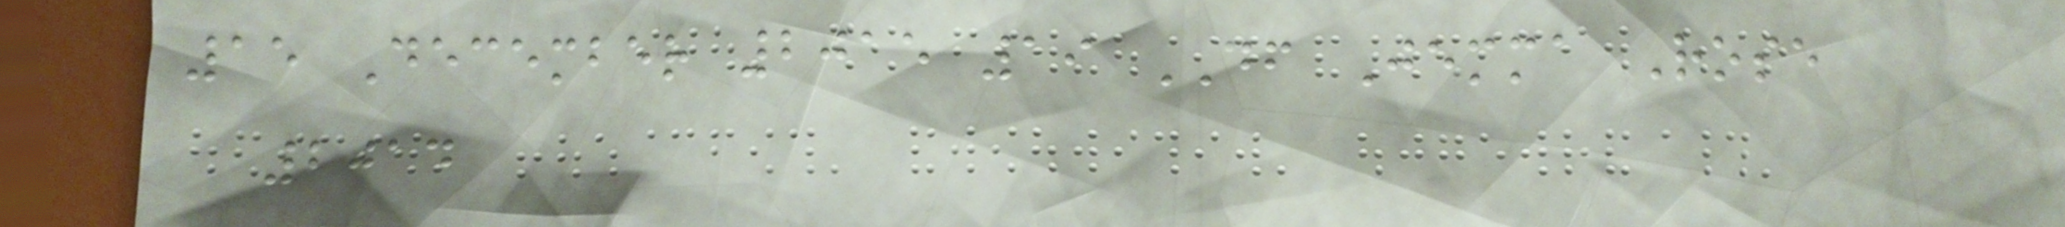15 December 2015 19 DF Jemma Rose
2014
